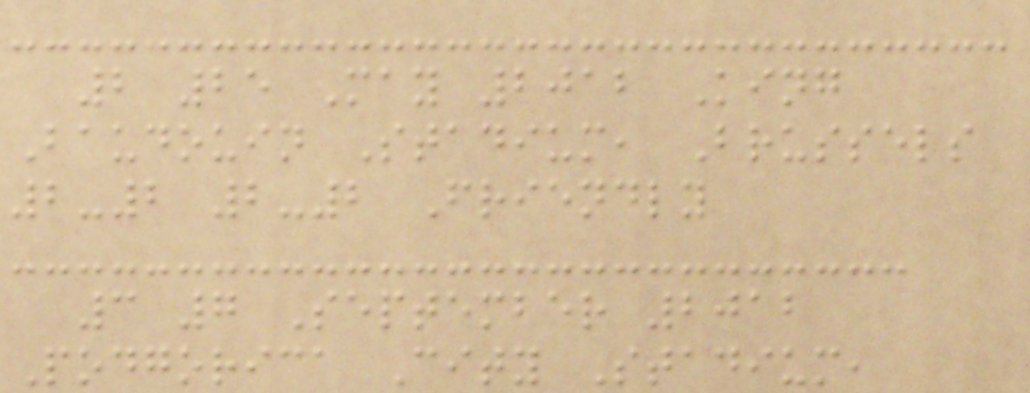2 25 May 2012 King
Baudouin Stadium, Brussels
2-2 2-2 Friendly
3 7 September 2012
Podgorica City Stadium,
